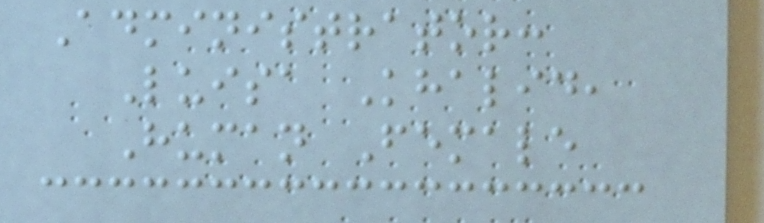Administrator:
Luisa Khalid,
Human Female
